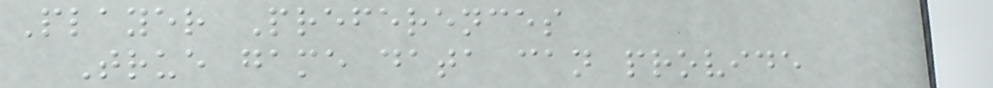Player Preferences
True game data can provide
